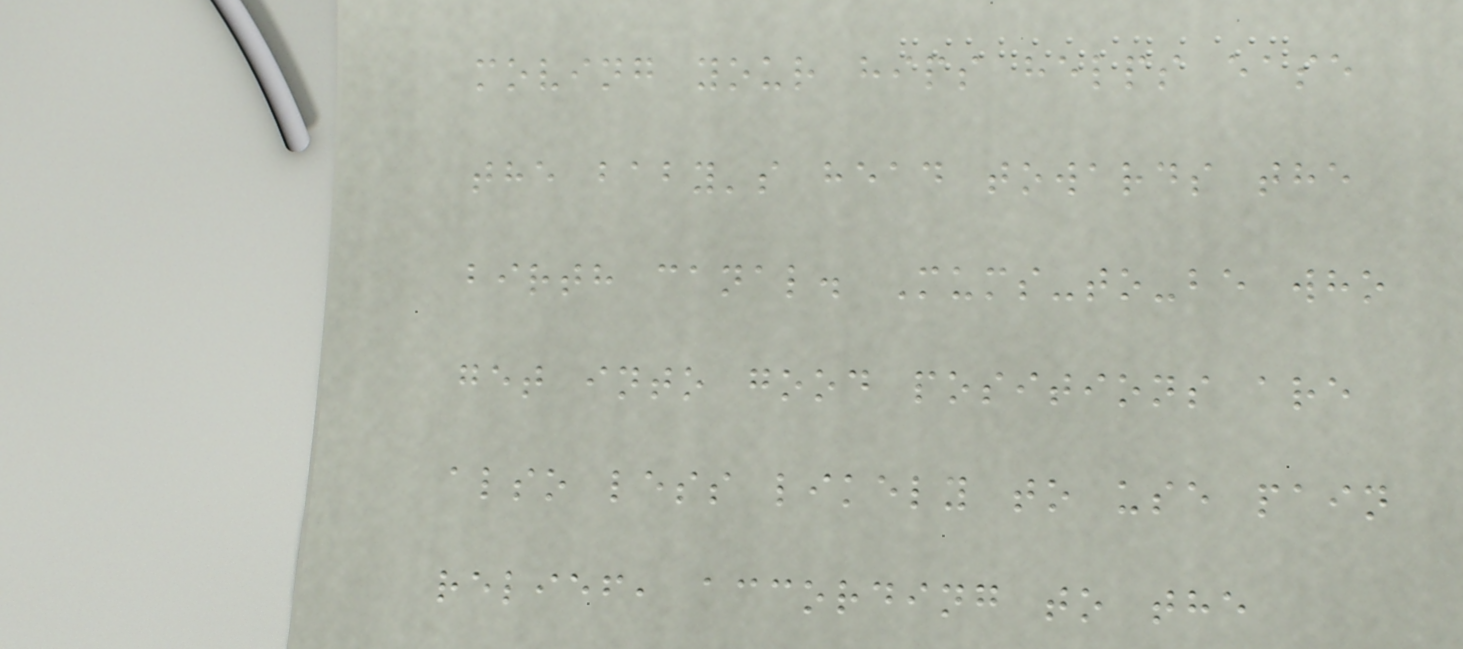moving your hips helps ease
the baby's head towards the
birth canal. Mums-to-be who
get into good positions are
also less likely to use pain
relief, according to the
